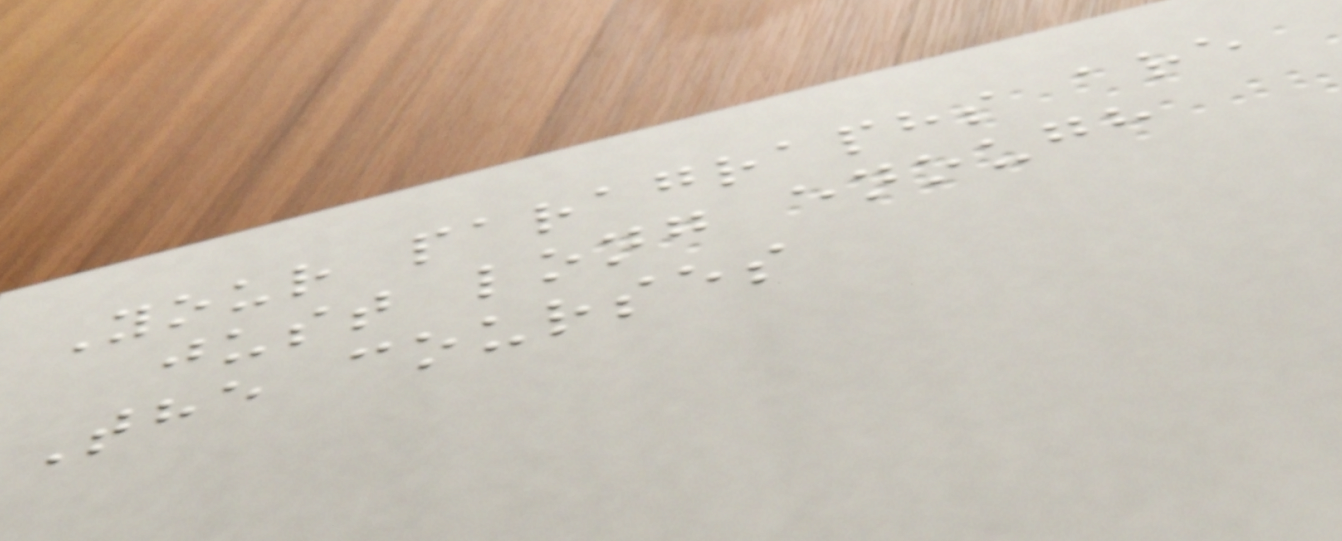Your paragraphs are
just long enough
The courses
